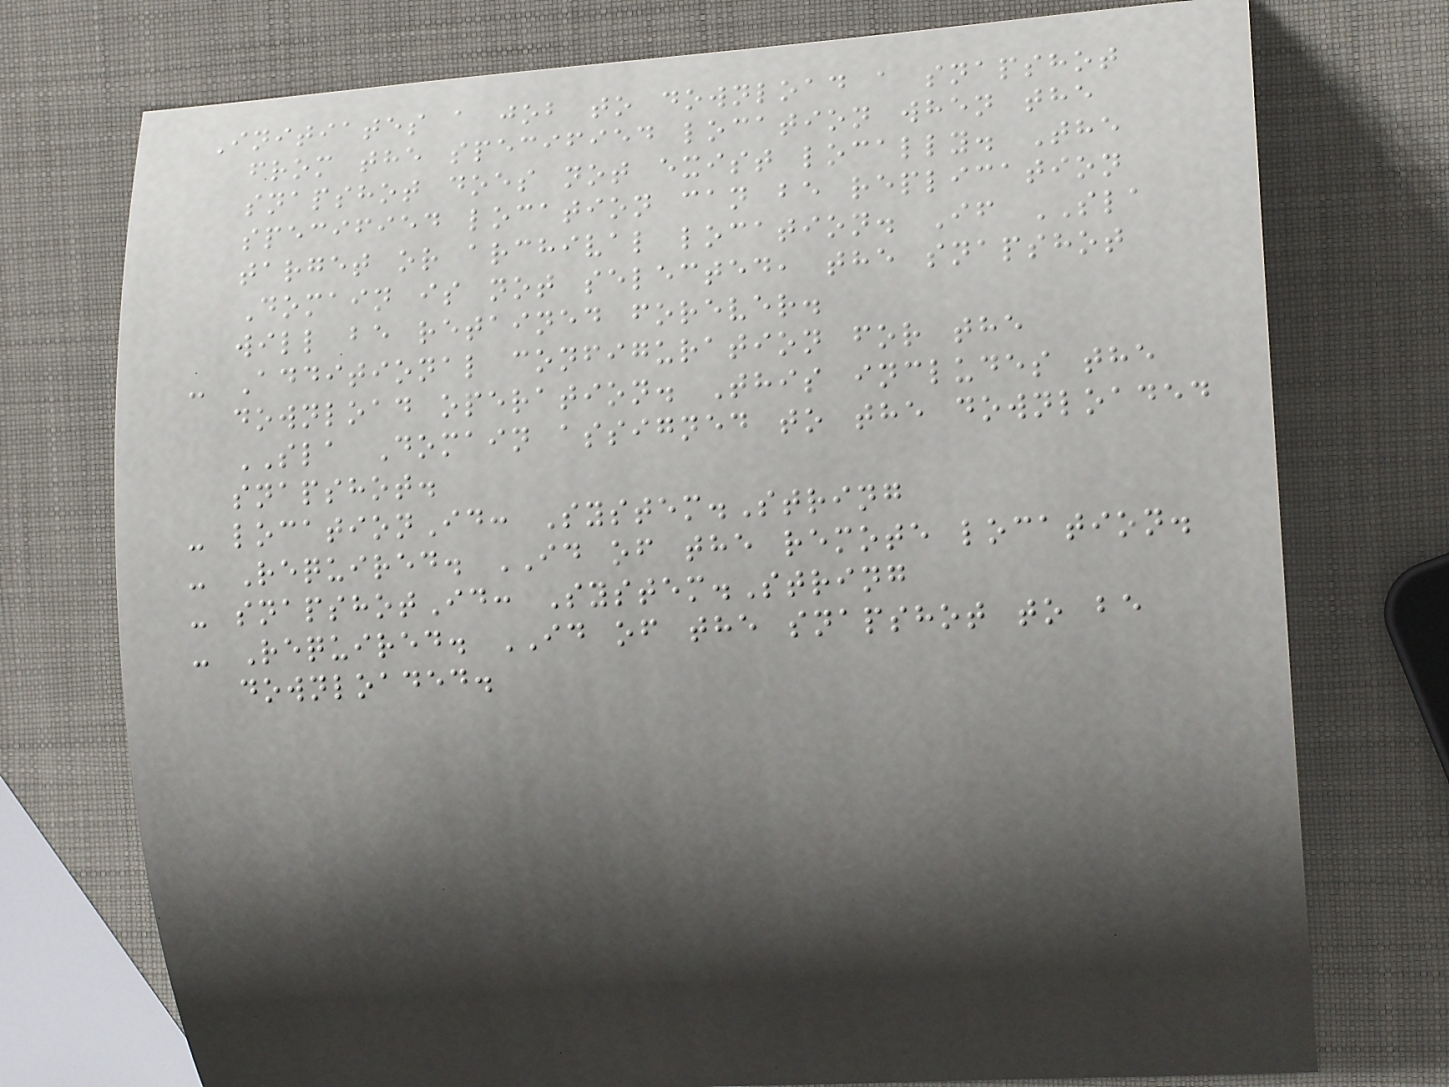Initiates a job to download a snapshot
from the specified location when the
snapshot does not exist locally. The
specified location can be replication
target or archival location. If SLA
Domain is not selected, the snapshot
will be retained forever.
- Additional configuration for the
download operation. This includes the
SLA Domain assigned to the downloaded
snapshot.
- locationId: System.String
- Required. ID of the remote location.
- snapshotId: System.String
- Required. ID of the snapshot to be
downloaded.
